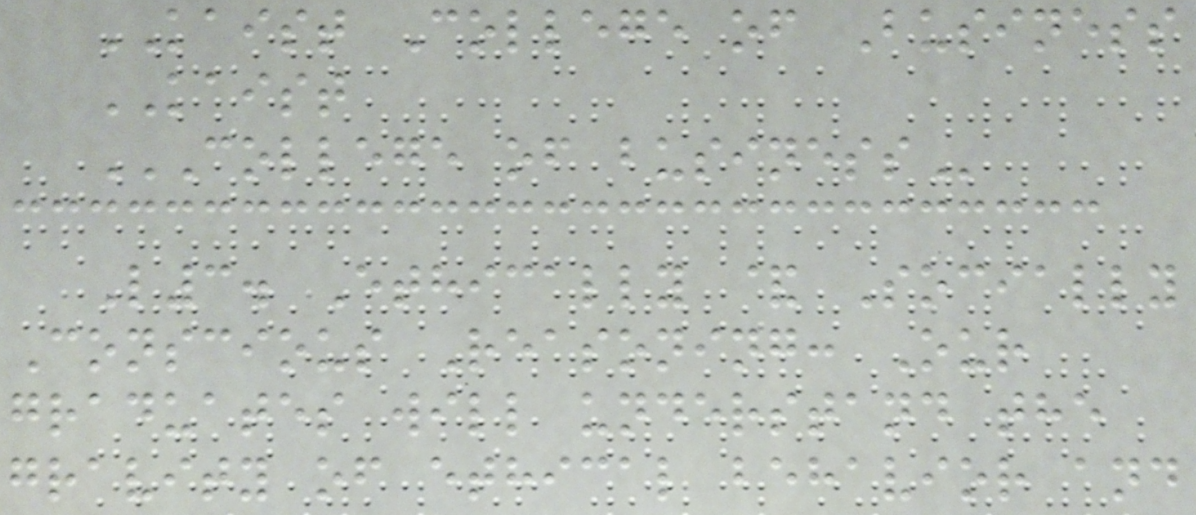KAIST College of Business
KAIST
COLLEGE OF BUSINESS
L3. Ethically & Socially
Conscious Reasoning: Our
graduates will understand the
gravity of ethical behavior and
